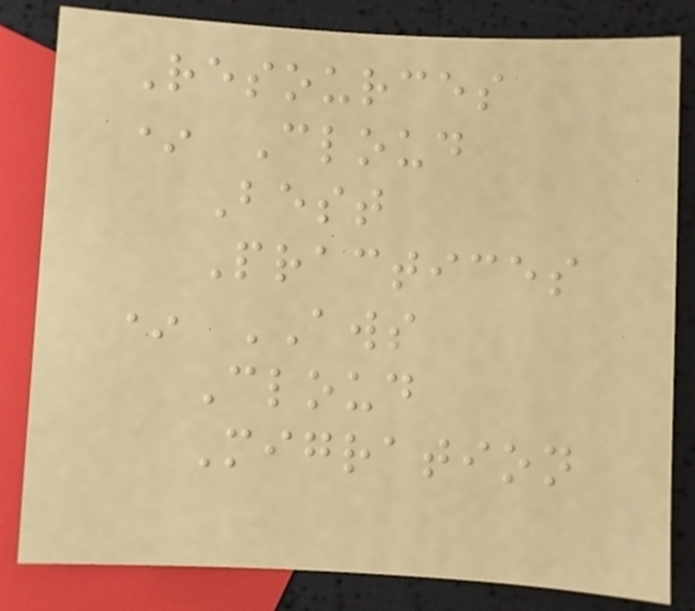Resources
* Cloud
Best
Practices
* AWS
Cloud
Migration
